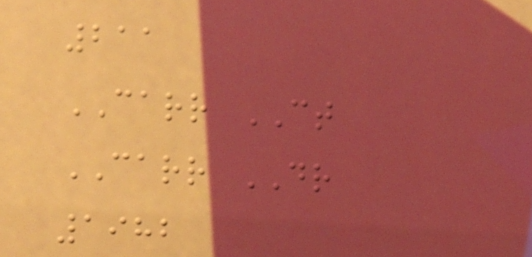211
CARR CT
CARR DR
1982
